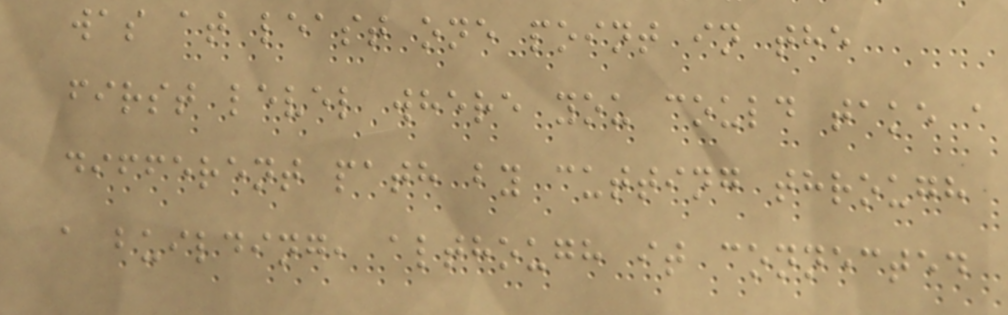was at least one point in the
first level where you could take a
different path by cutting through
a building, although it connected
